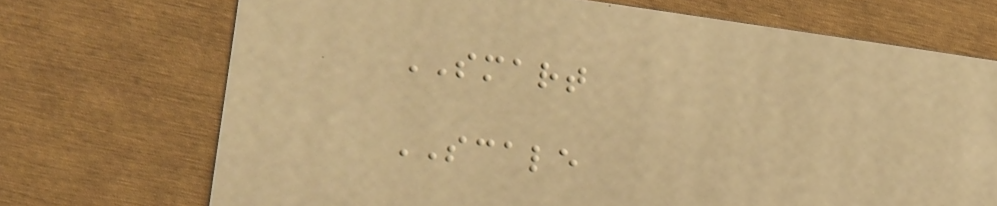SMART
SCALE
